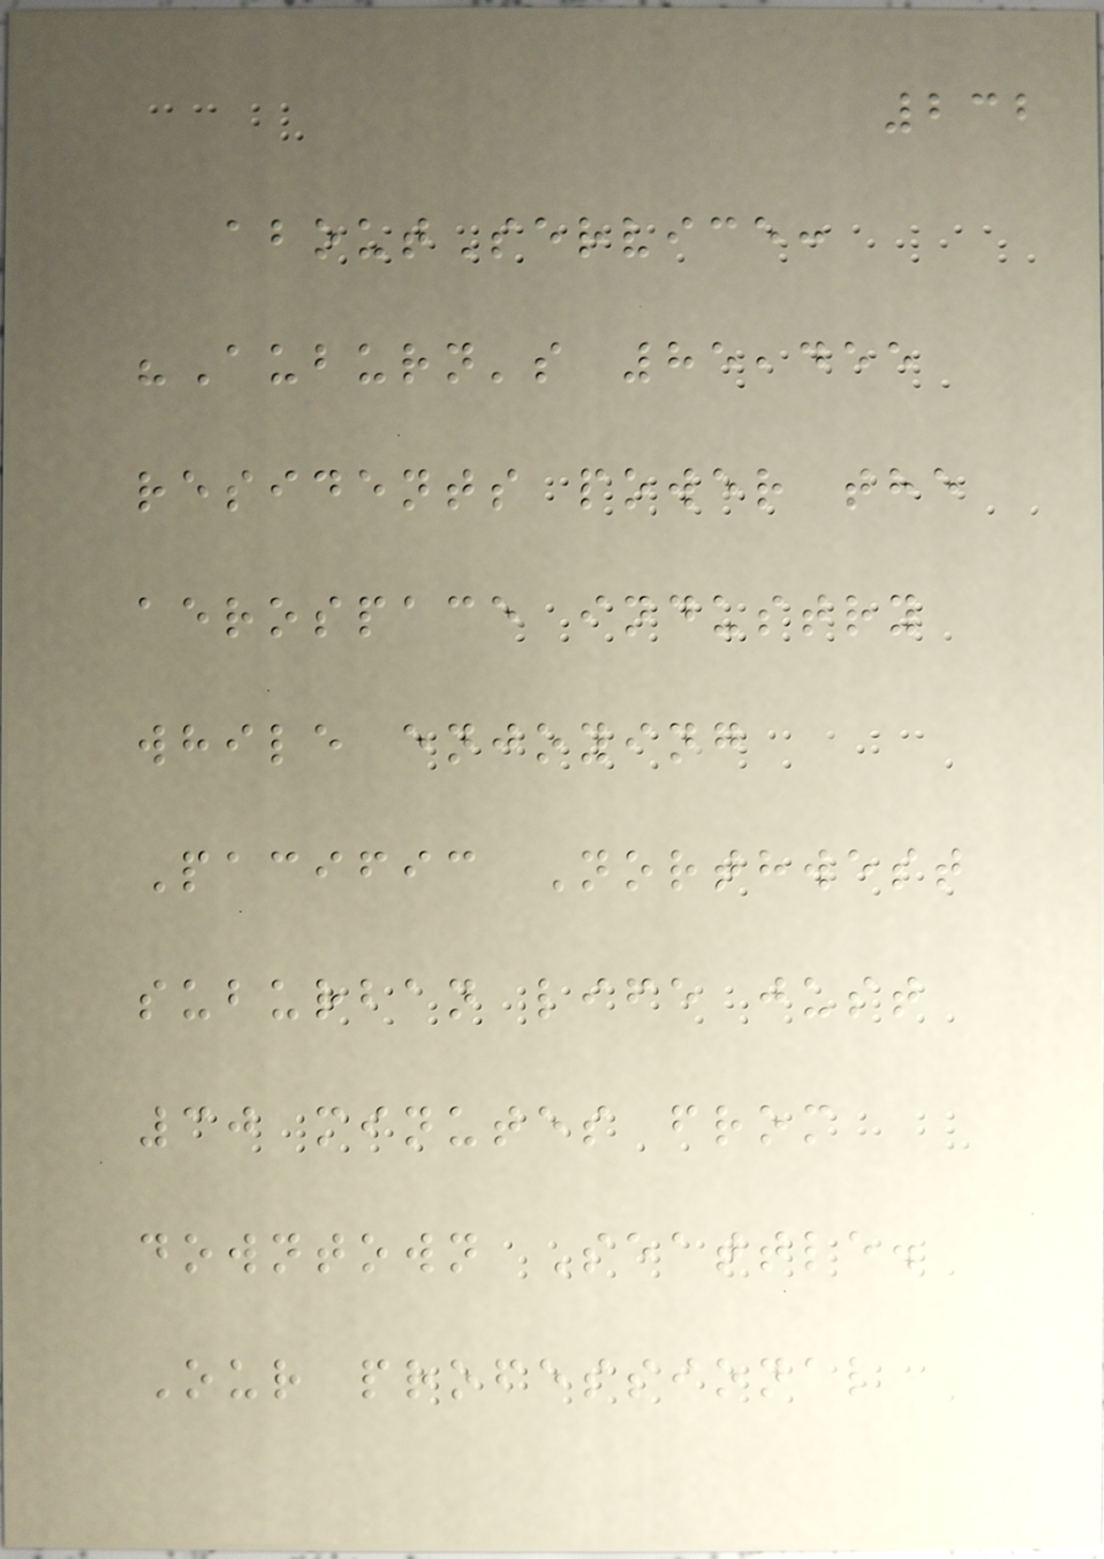232
aboutService:
"Auburn's 85,455
residents power the
aerospace industry
while enjoying
Pacific Northwest
suburban life just
30 minutes from
downtown Seattle.
Our professional
